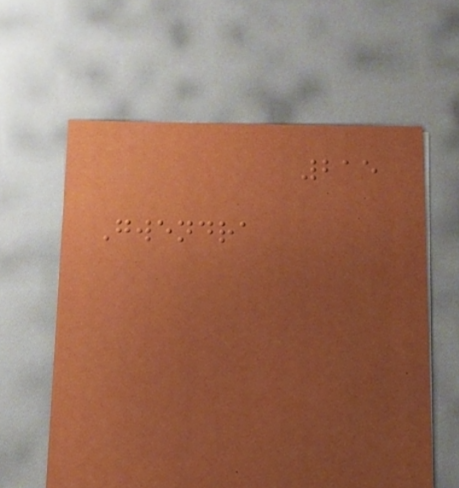215
Gwendra
